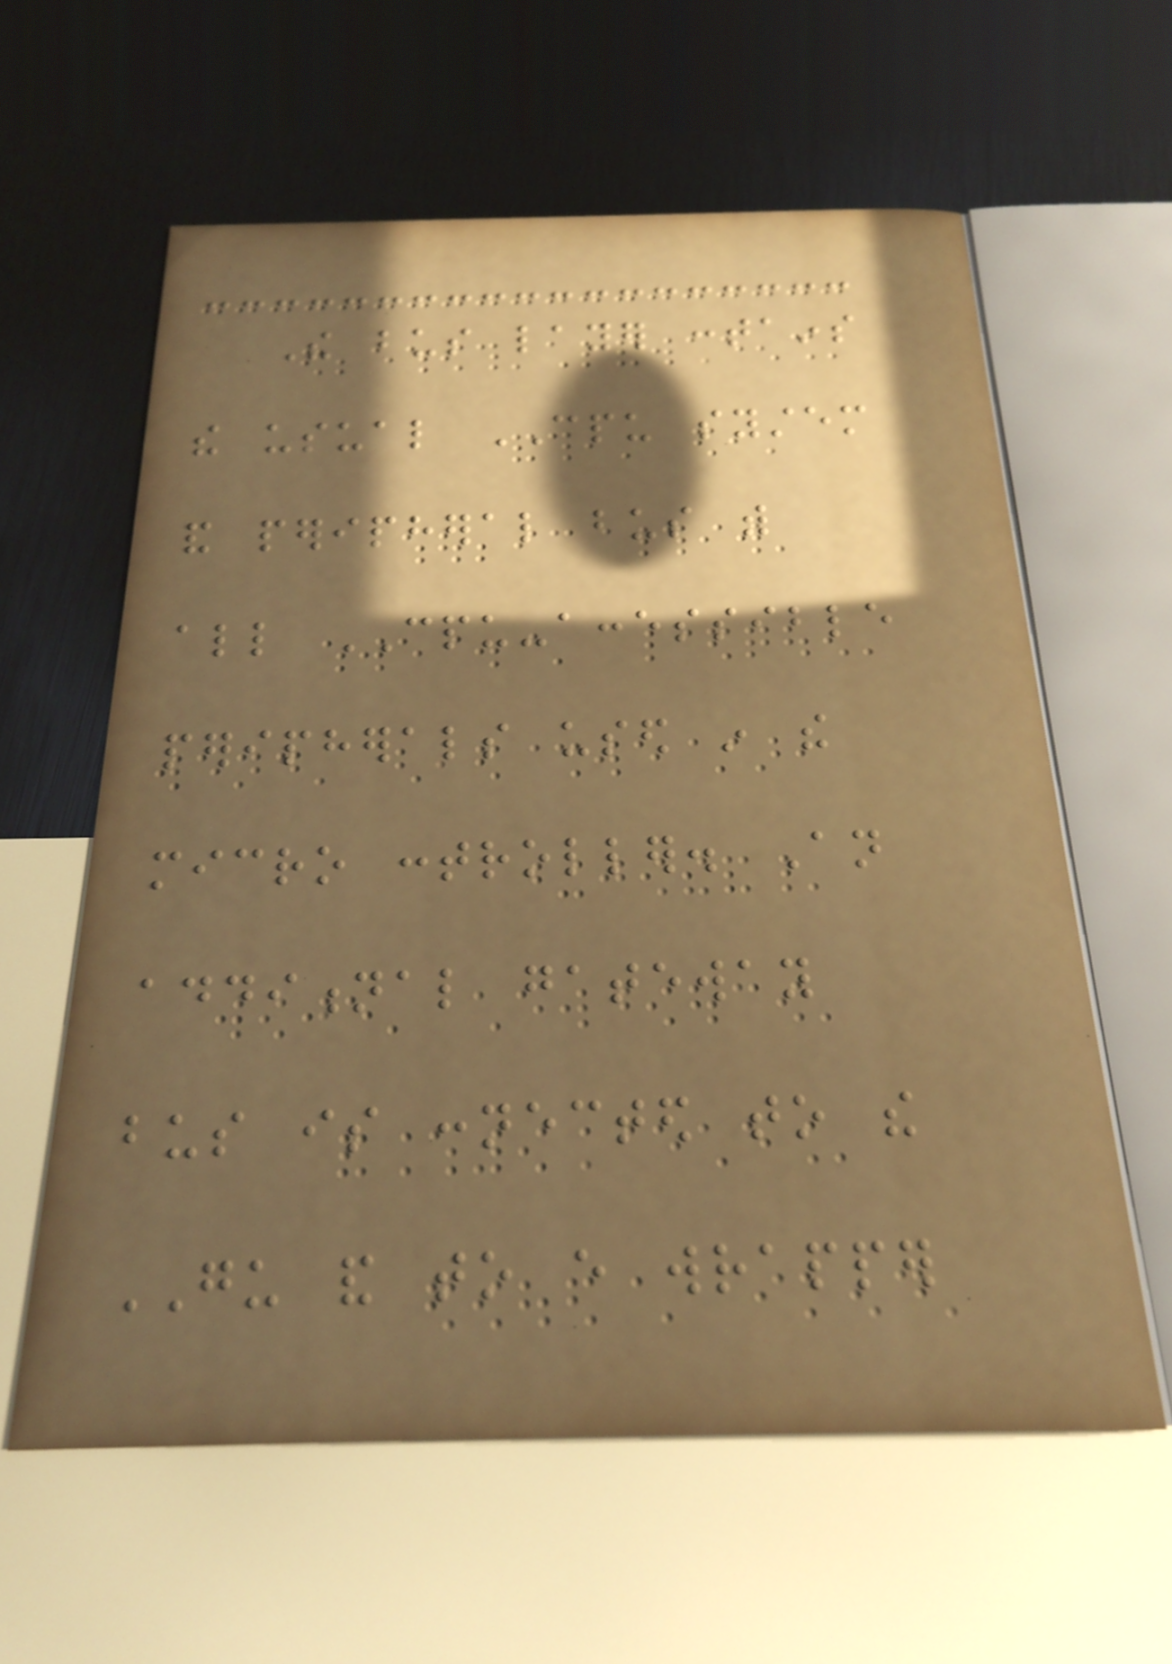The bus layer contains
the usual CPU system
and peripheral bus with
all CPU-accessible
peripherals used in the
micro controller. An
additional gateway
bus is connected to the
GU and to every wrapper
